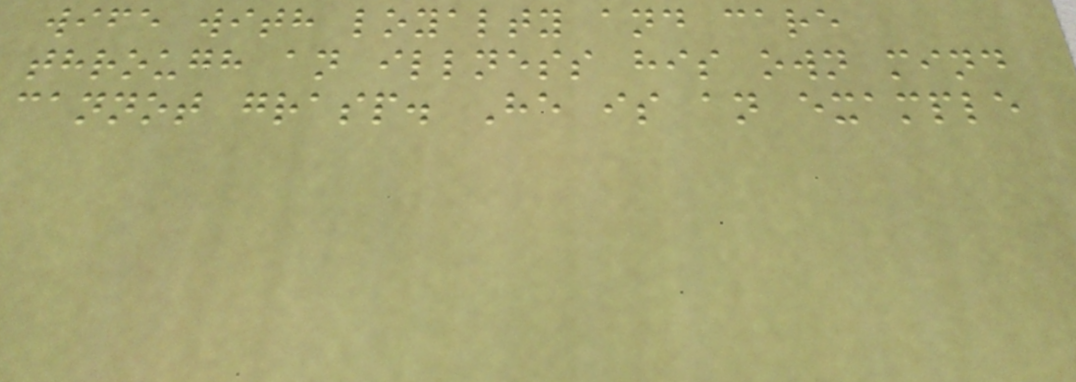wife with loyalty and care
through an illness his own mind
cannot grasp. He is an example
